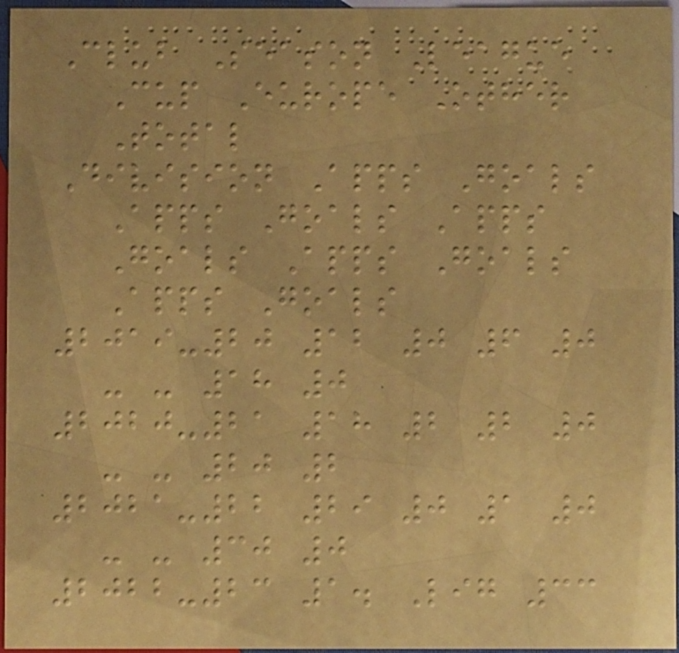Club Season League
Cup Europe Other
Total
Division Apps Goals
Apps Goals Apps
Goals Apps Goals
Apps Goals
2019-20 12 0 6 0
- - 18 0
2020-21 18 2 2 0
- - 20 2
2021-22 29 0 1 0
- - 30 0
2022-23 1. Lig 33
